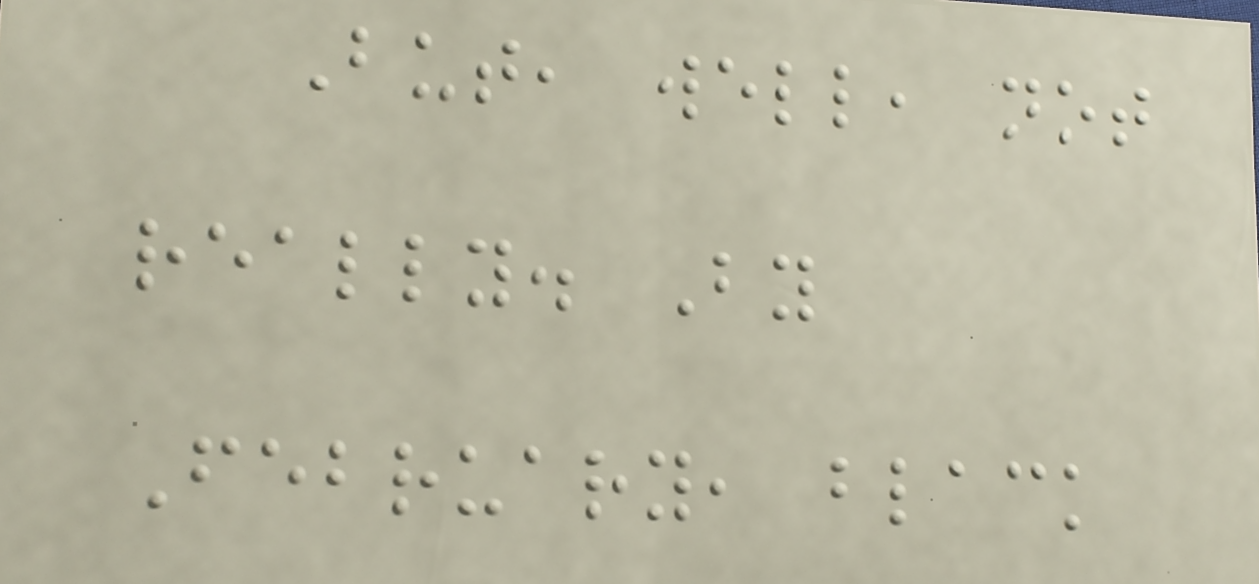But, well, not
really. By
February, black
